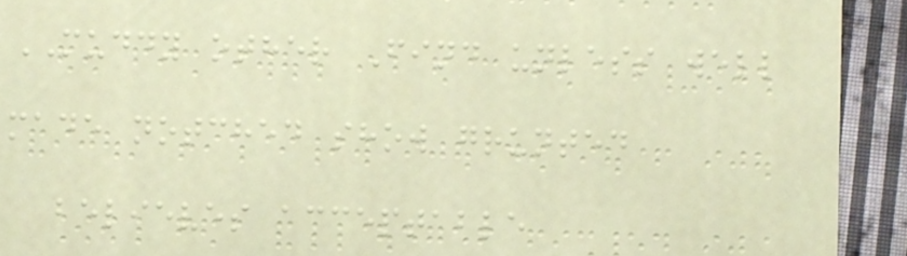MUDDY other Find unless well
made notched show grunted
believes acceptable
